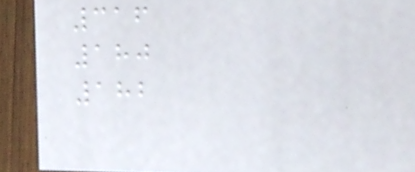316
180
182
